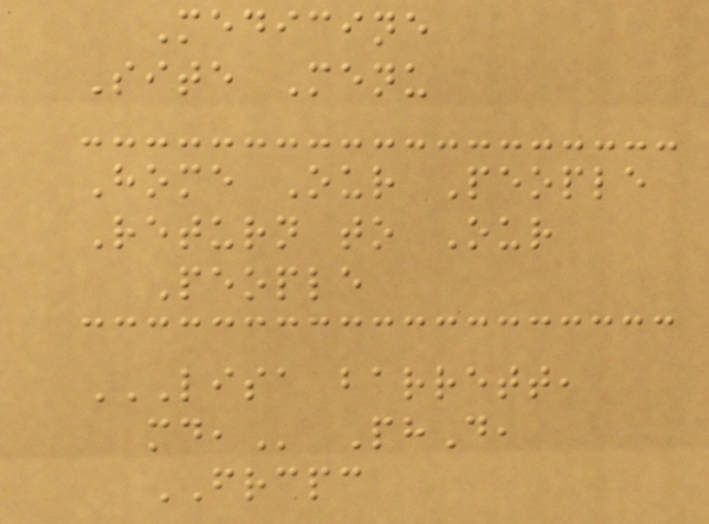Medicine
Site Menu
Home Our People
Return to Our
People
LISA BARRETT,
MD, PhD,
FRCPC
